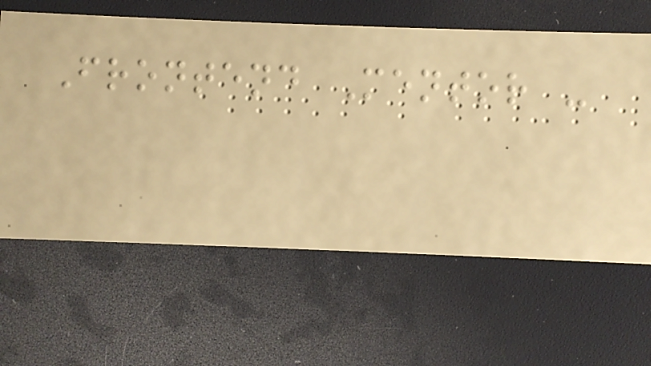Frontend Mentor -
